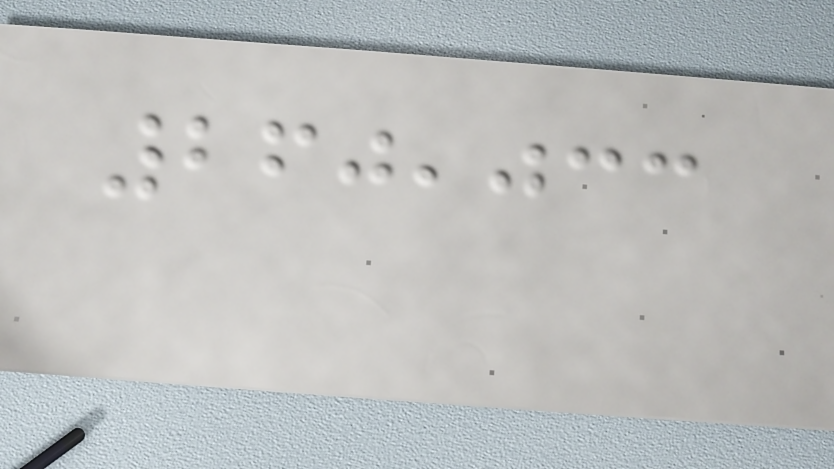260,033
